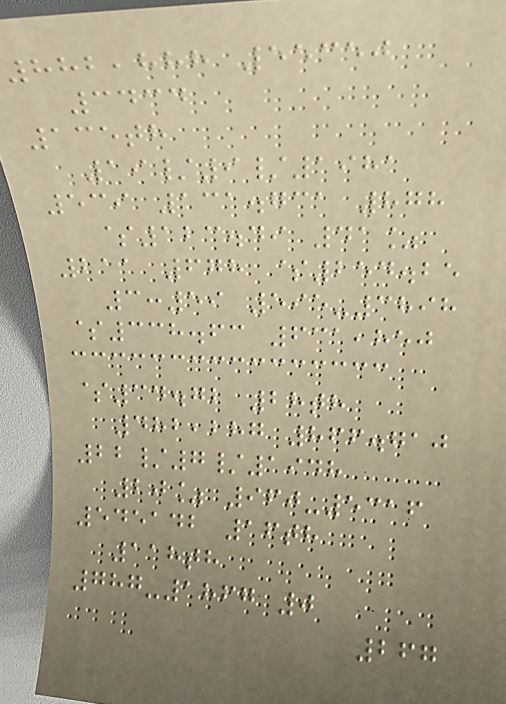882,888 55350
3434
135th
19/9/1981
539 131.731 878
$123.49 41%
211 678 $254.25
3:59 595-3898
$338.63 631,850
$34.72 28th
482,287 866.710
22/7/1948
20% 960-5316
545142 16th
118th
787-1867 0
267
